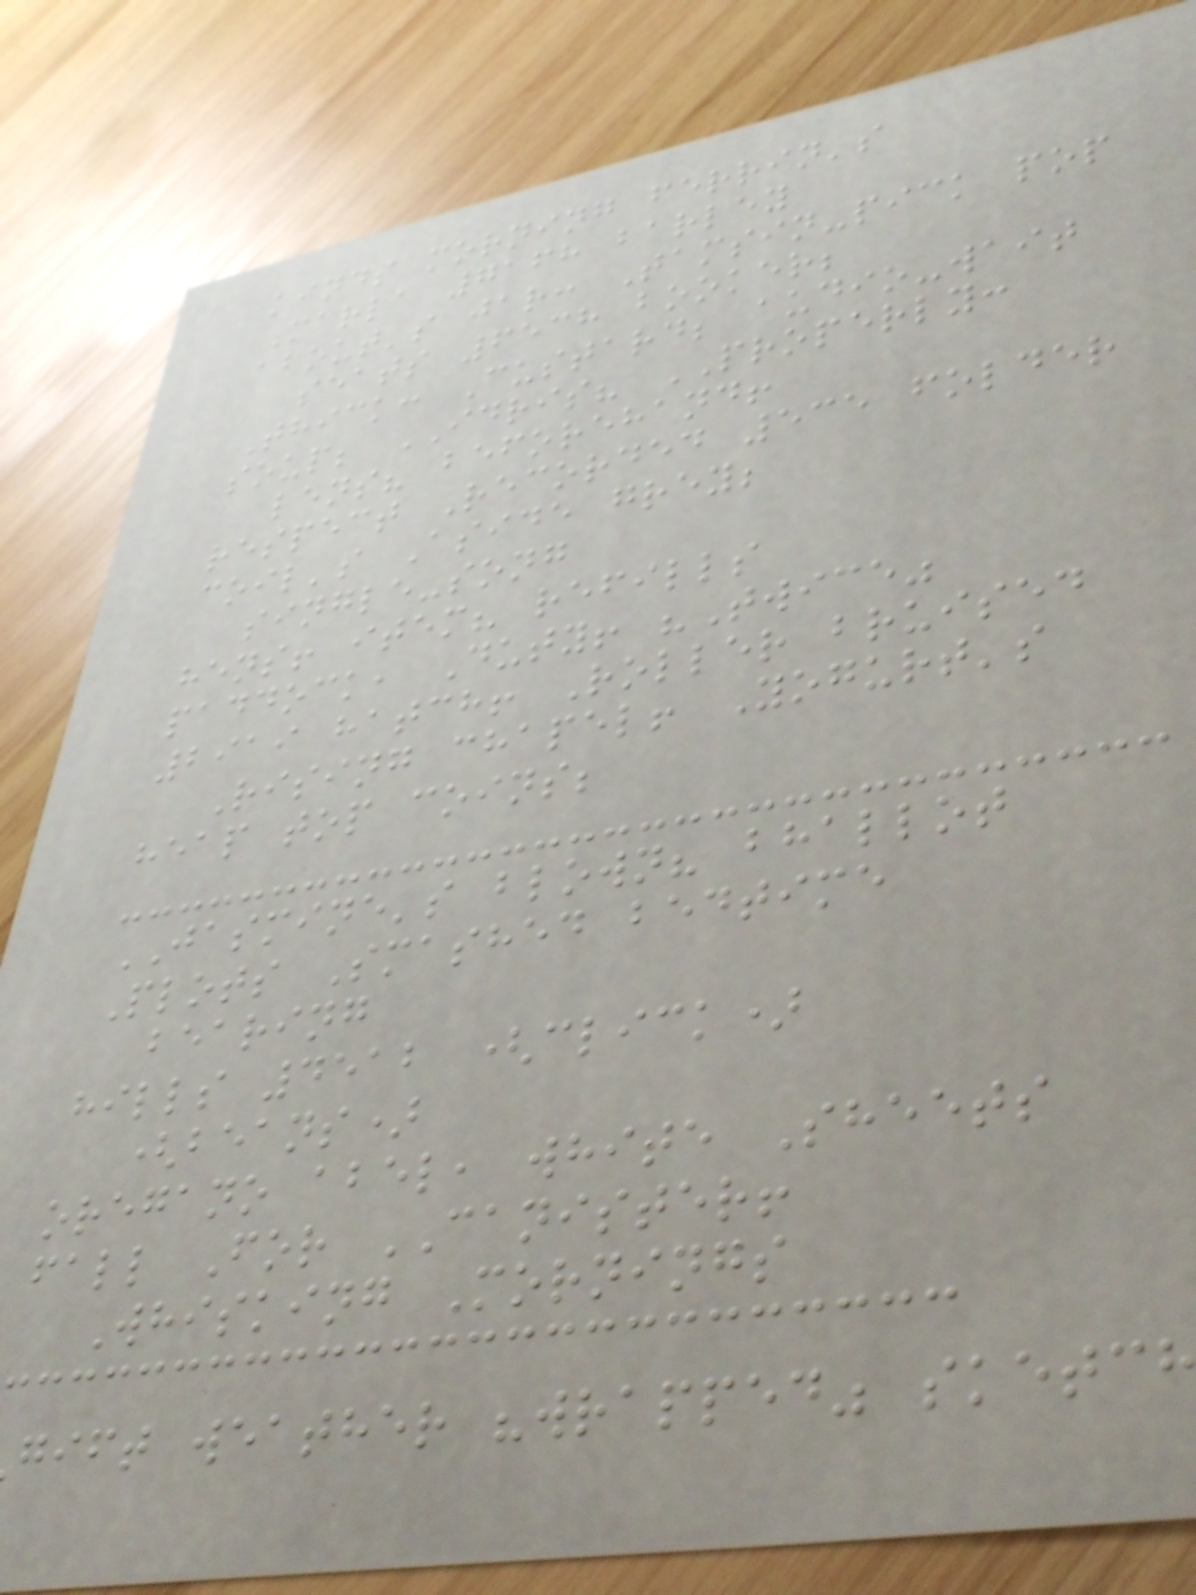kinds morning ferrin's
Marla 7168 barley
about's jar: Tamsin-pick pop
seats 6538 booker;
Thick: Custard; audio-wait
soup; IDRIS? PROPERLY:
lens? beforehand!
respect Recorded 535 folder
coil's Aside grey;
single-song
hens! item? refills
paddock, Duty! "Twice"
2919 hatch! Roller bruised
Rising chapel! Yogurt's
heap top coins;
JASMINE's blown? bhallot
Plots Smashed bedtime
bearing
hills 4512 (click)
(beans)
oregano abel, white Sheets
fall For CANISTER!
Whisking Mornings
gift weather "wrapped" sketc
